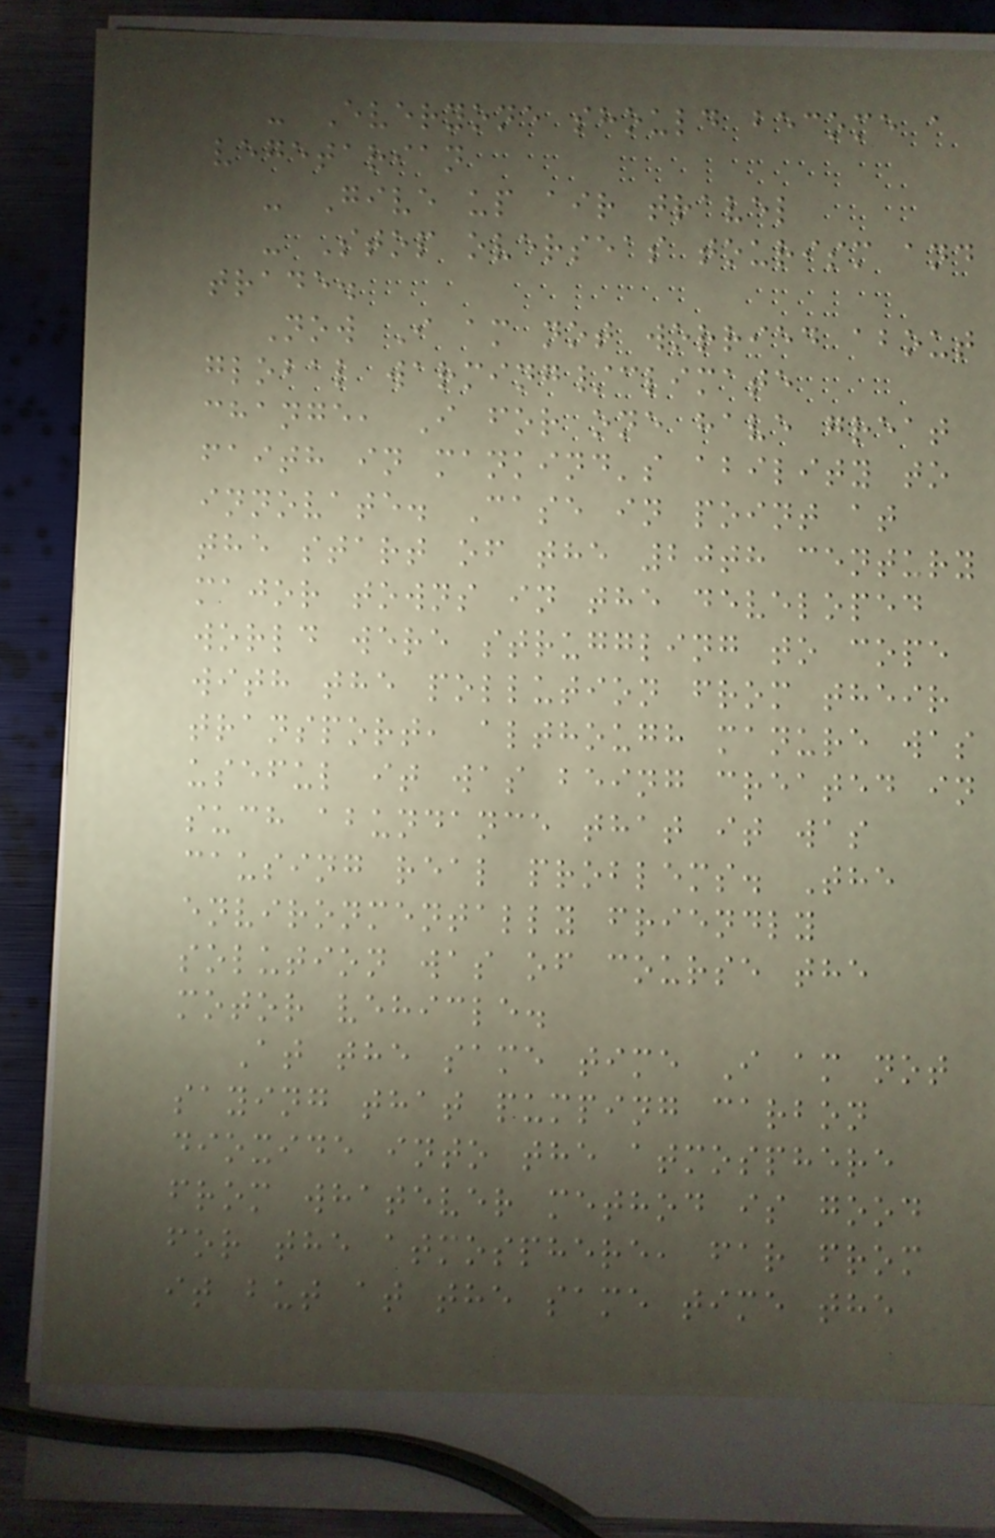- Everyone should become a
vegetarian
- Give up air travel
- Stop overseas tourism and
trade.
Now I am not worried about
global warming/climate
change, I for one have great
faith in mankind's ability to
innovate. Case in point at
the start of the 20th century
major towns in the developed
world were struggling to cope
with the pollution from their
transport, although manure was
useful it was being created in
such abundance that it was
causing real problems. The
environmentally friendly
solution was of course the
motor vehicle.
At the same time I am not
saying that pumping carbon
dioxide into the atmosphere
from whatever method is good
for the atmosphere, far from
it but at the same time the
